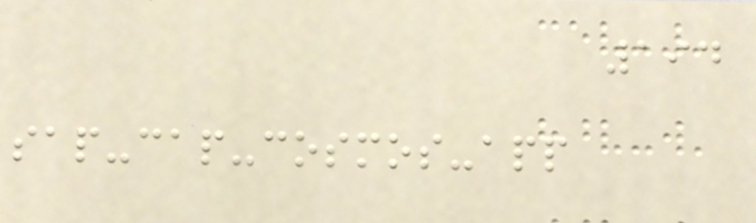194
sap-cap-cosmos-app
